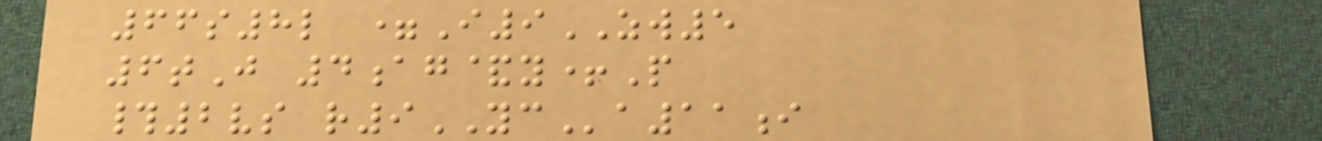66s8l =I9ZW5
6tJ 4ag&y+P
#2vs r9YCa11i
